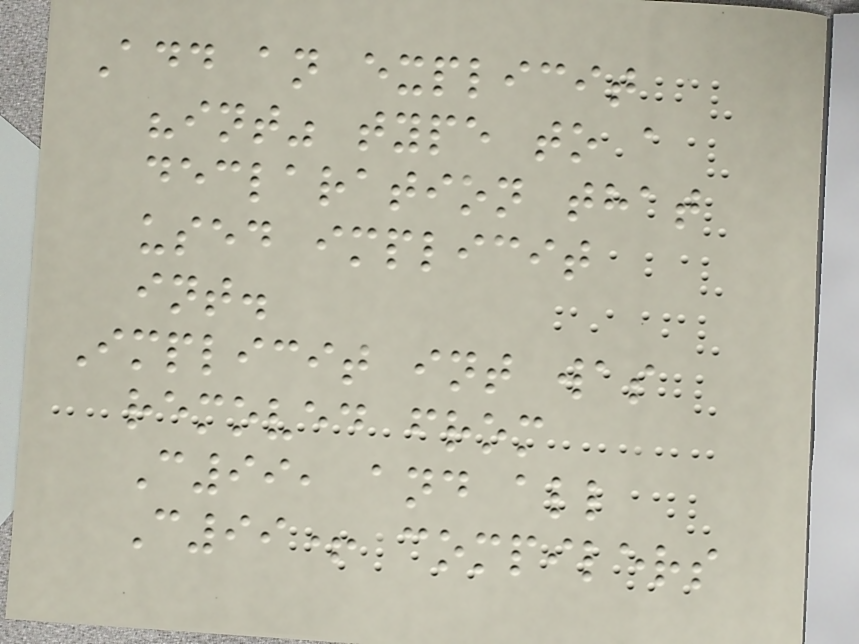Add an explicit
"int" type to a
declaration that
used implicit
int.
Implicit int was
removed from
C99, and all
C99+ compilers
